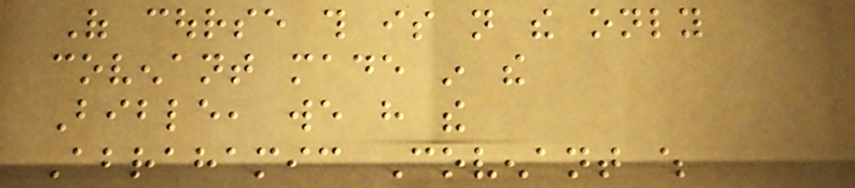Of course this is not the only
covenant made in the
Bible, we have the
Abrahamic Covenant which
